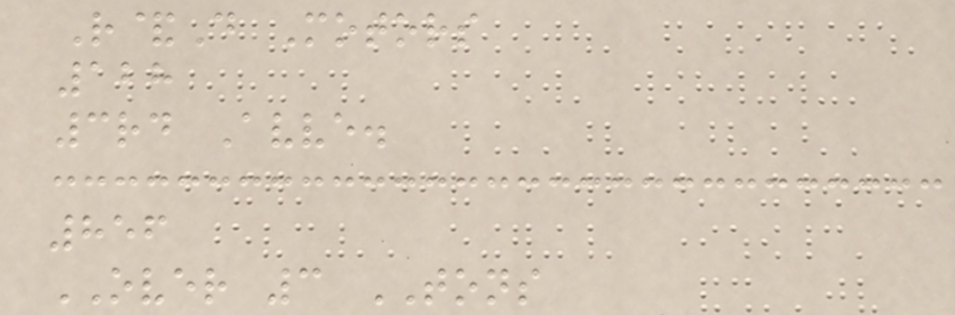R&D Motors
128
3rd Avve.
856
OVER 3 TONS
